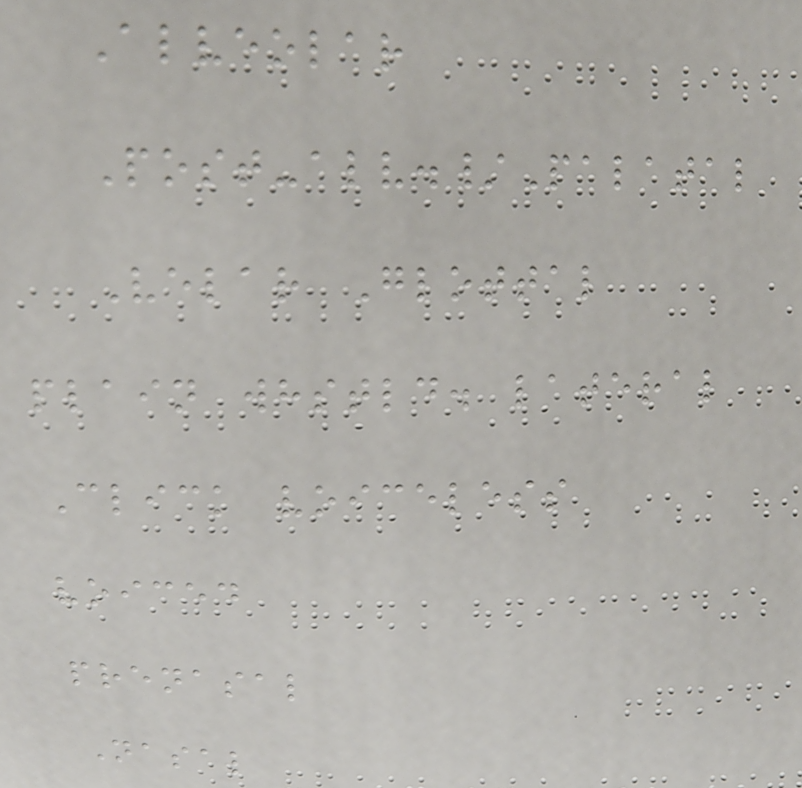Alveolar
Post-alv./Palatal
Velar Glottal
plain whstld. lateral
Click voiceless
voiced
prenasal
Nasal
